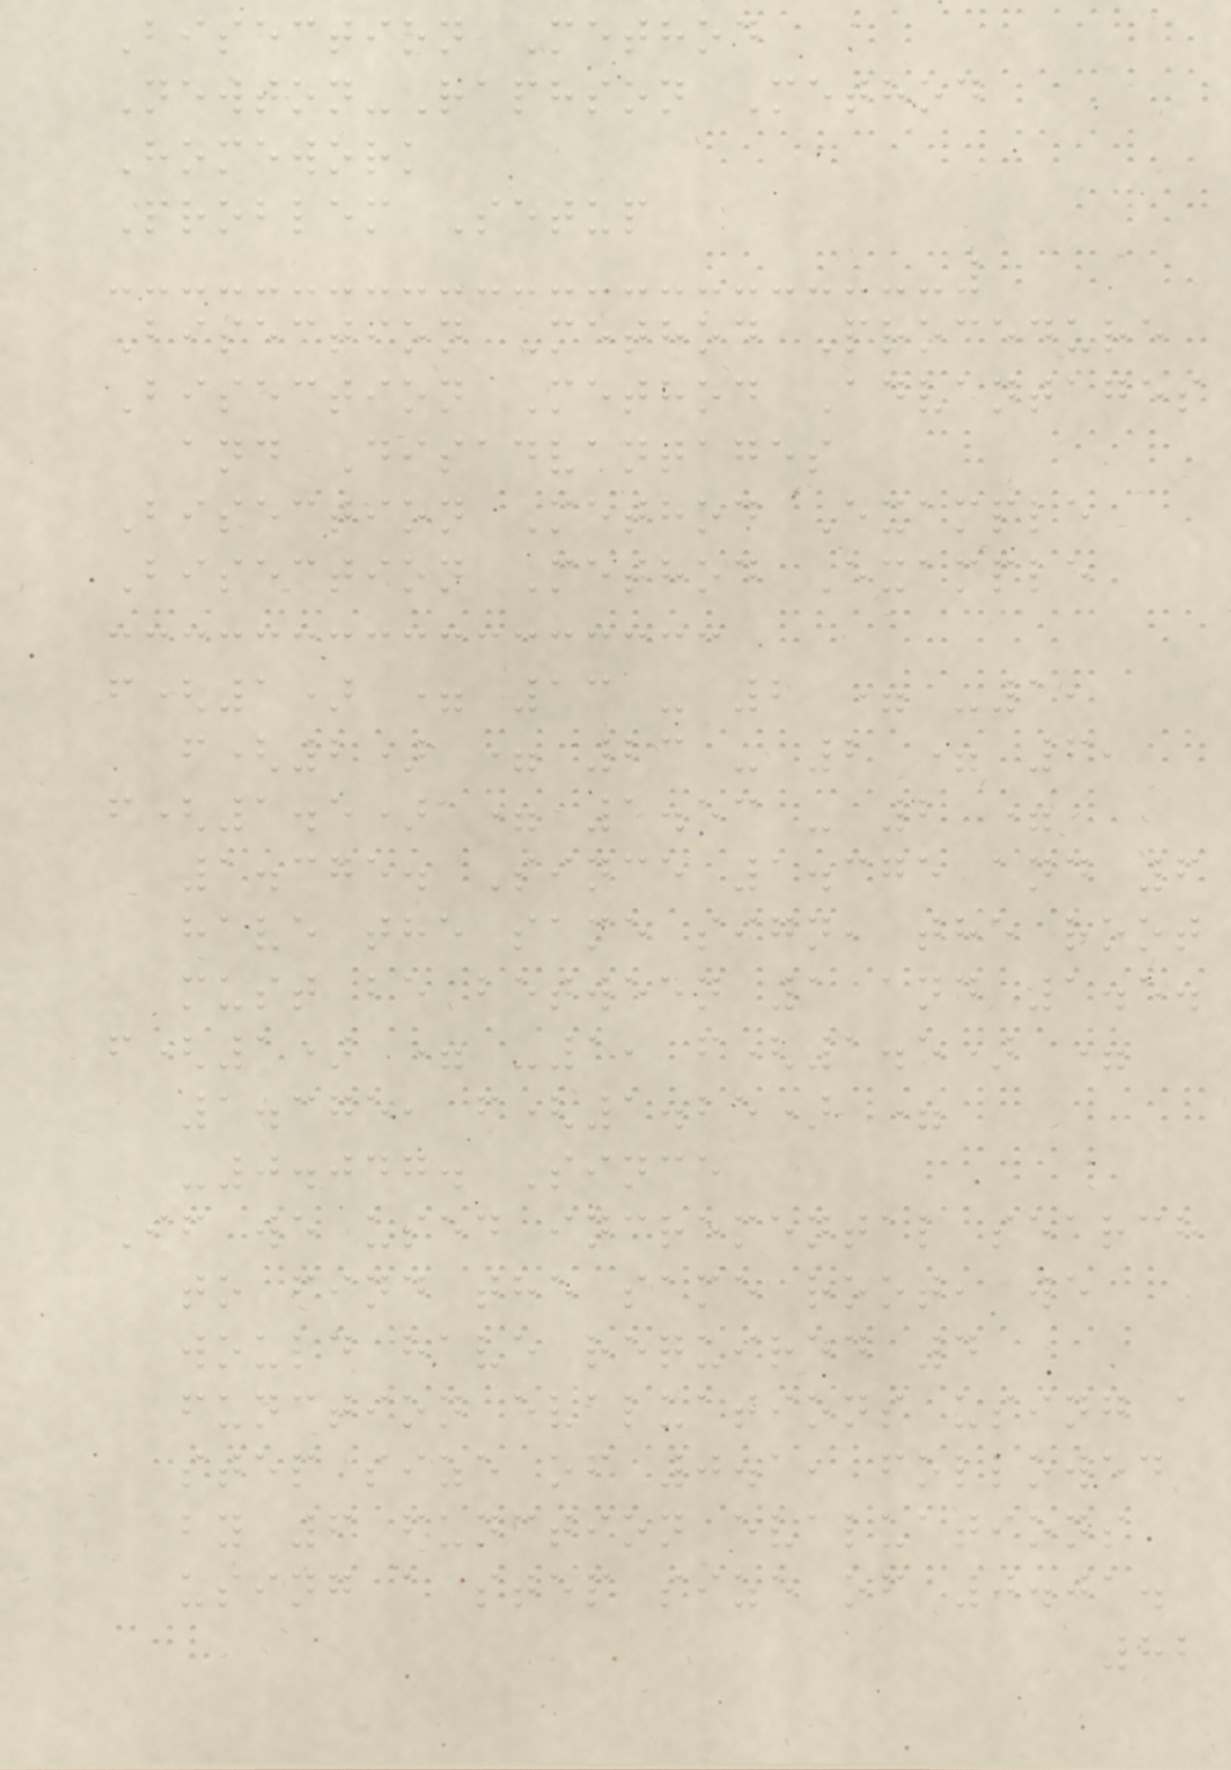Bisection Method
Newton-Raphson Method
Homework
Problem Setup
Bisection Method Procedure
Bisection Method Advantages
and Disadvantages
Bisection Method Example
Bisection Method Example
f(1) = 13 - 2 = -1,
f(2) = 23 - 2 = 6,
f(1.5) = 1.53 - 2 =
1.375. Since 1.375 and 6
have the same sign, the root
must be between 1 and 1.5.
f(1) = -1, f(1.5) =
1.375, f(1.25) =
-0.047. Since
If we used incremental search
to find the same root, we
would have required 4
function evaluations using a
step size of 0.1, followed
by 6 function evaluations
using a step size of 0.01.
82
